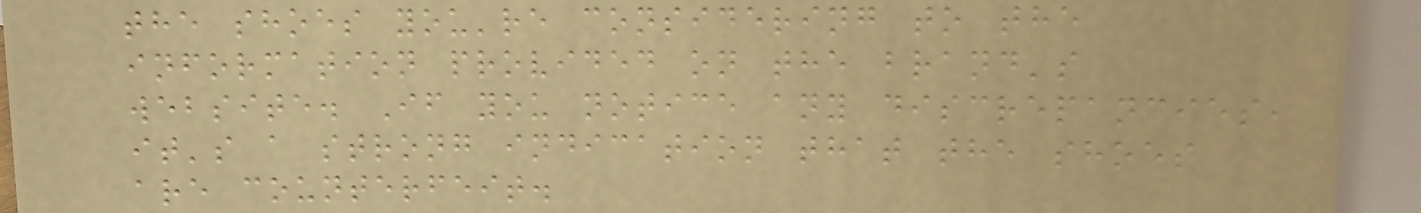the shoes you're considering to the
information provided on the brand's
website. If you notice any discrepancies,
it's a strong indication that the shoes
are counterfeit.
